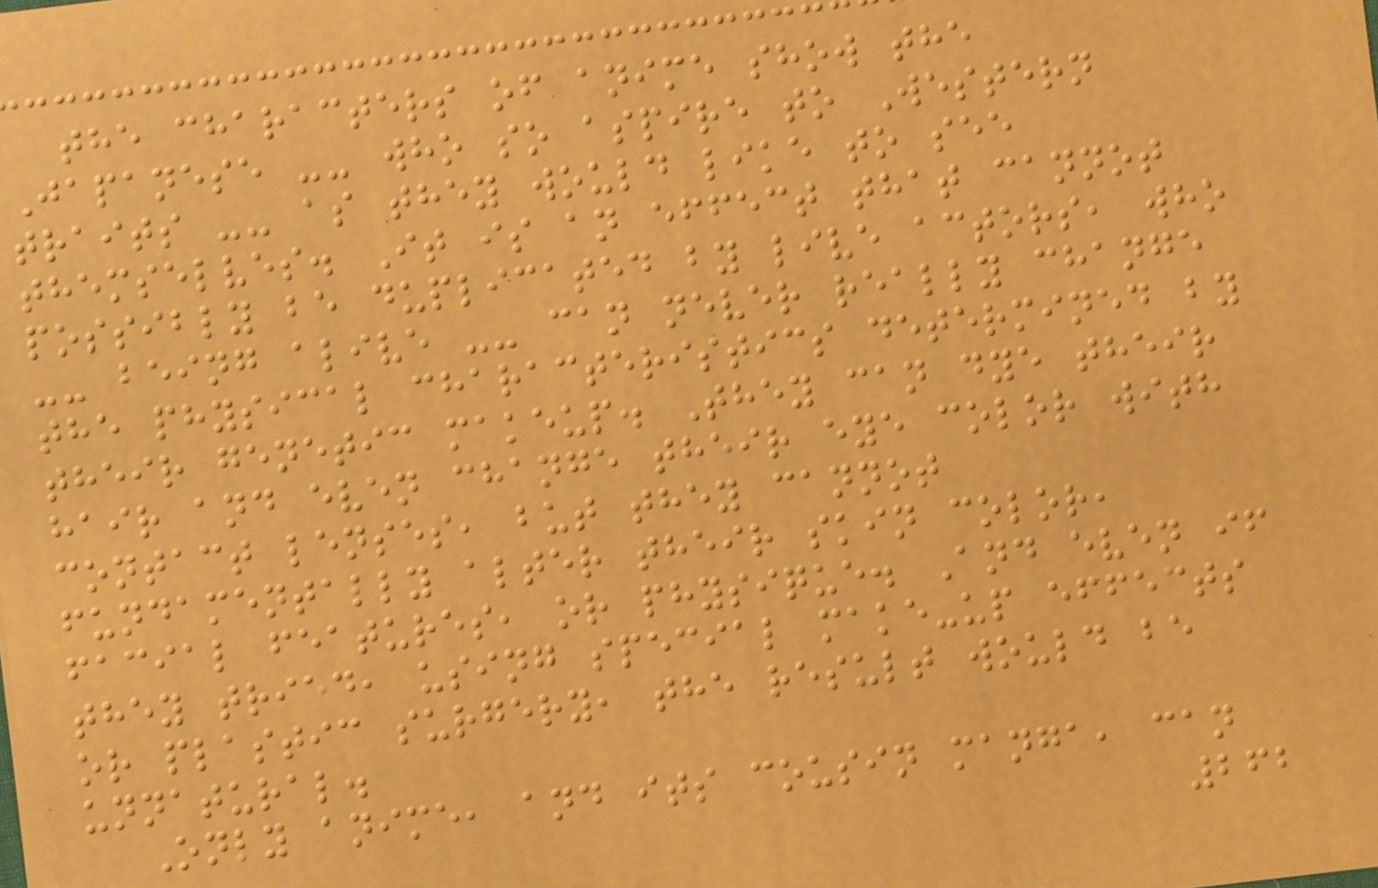the characters of anime show the
Japanese -- who so aspire to Western
traits -- as they would like to see
themselves. It is an effect that cannot
possibly be duplicated by live actors, who
-- being alive -- can never really change
the physical characteristics determined by
their genetic makeup. They can dye their
hair and even change their eye color with
contact lenses, but they cannot
fundamentally alter their skin color,
facial features, or physique. And even if
they tried, using special make-up effects
or plastic surgery, the result would be
unnatural.
Only anime, and its cousin manga, can
262
